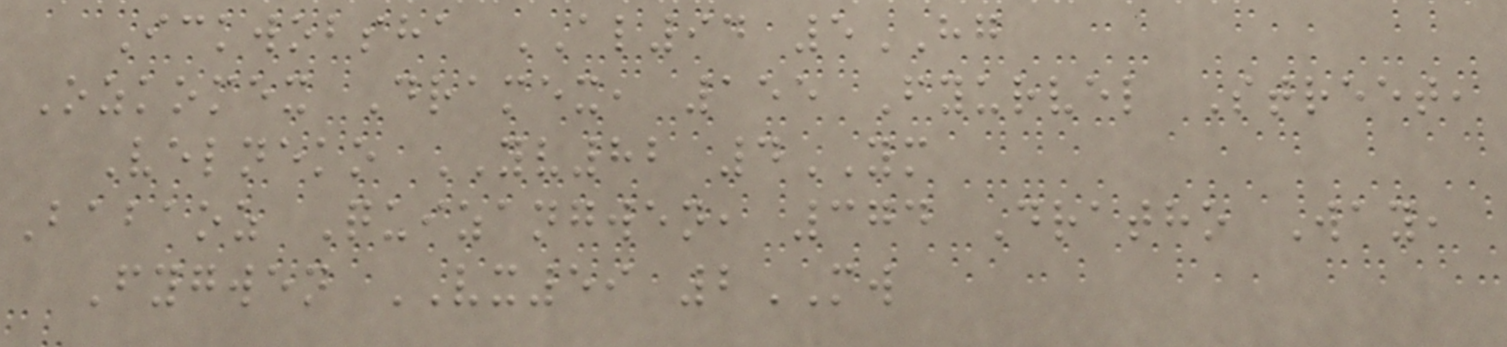Ickwobsha AL94 5HG
Ozkomex Dramex, 155 Fyurvel Street,
Velneko YV82 4YM
Babaoz Quizangwen, 374 Dratho Way,
Fygwen VX59 2MW
